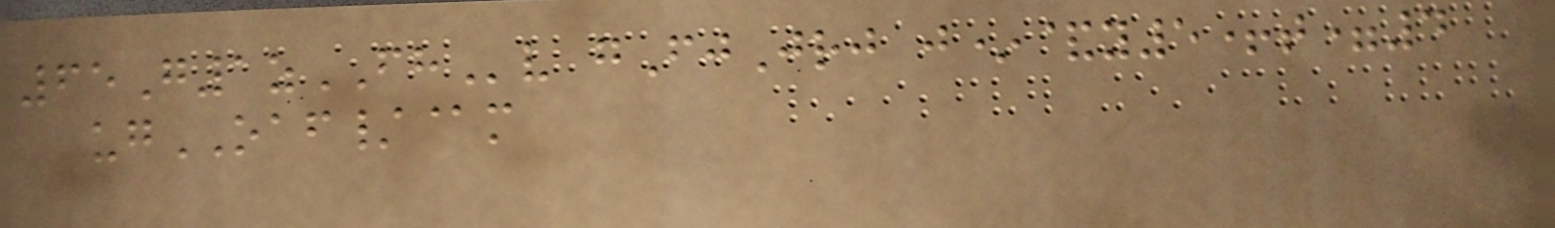65G1zFHv gFjJrj j*&y5+t=4
ugOAF/@m
